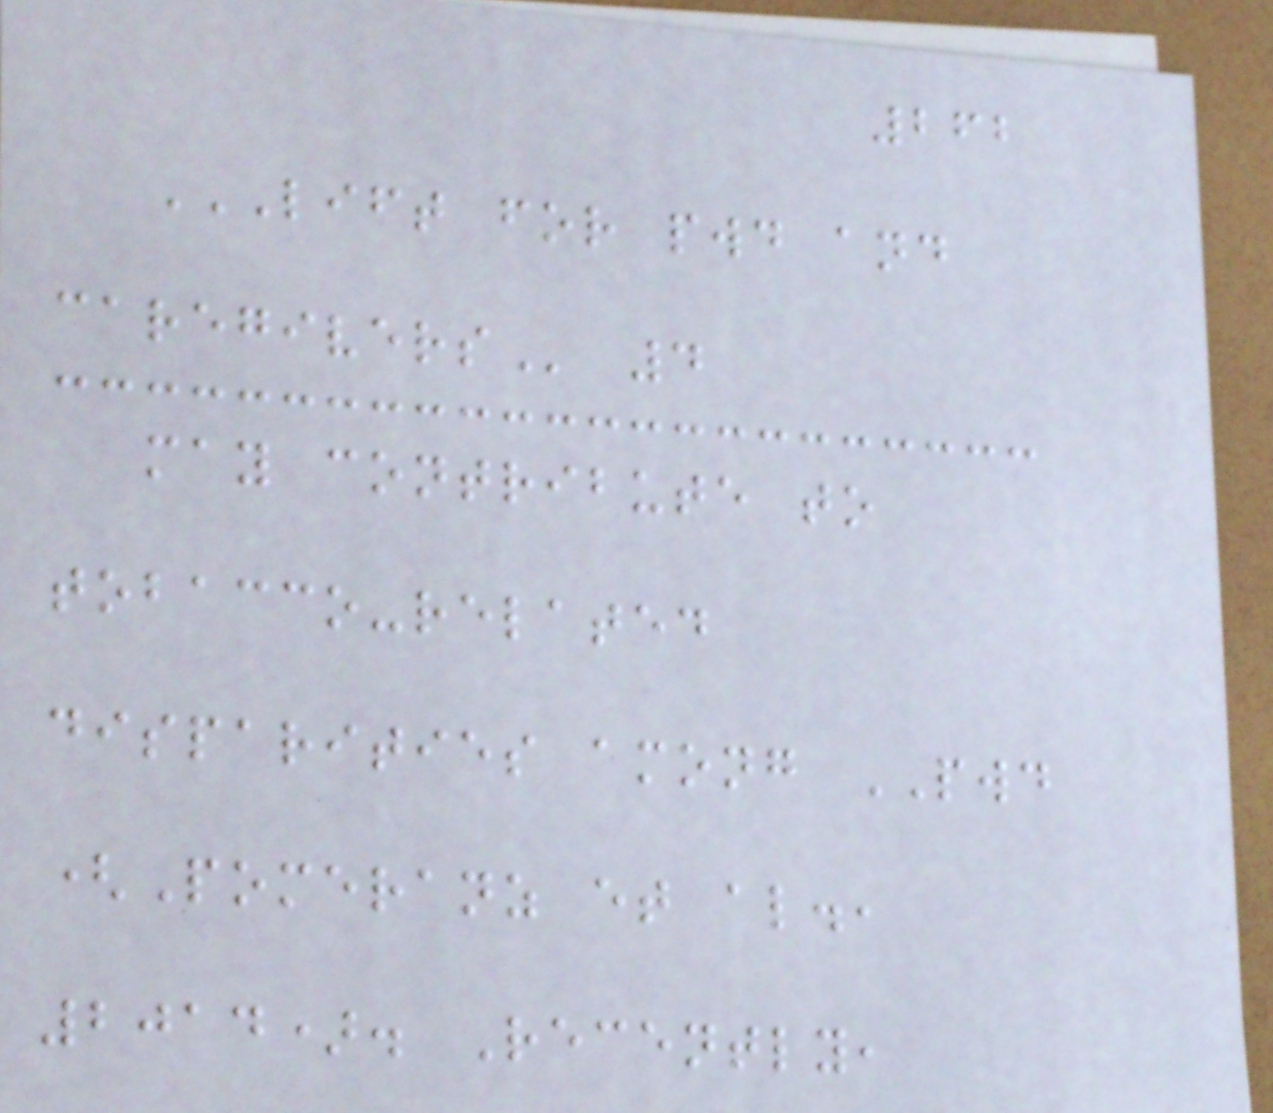262
LIFT FOR PWD AND
CAREGIVERS 4
may contribute to
tobacco-related
disparities among PWD
(Pomeranz et al.,
2014). Recently,
